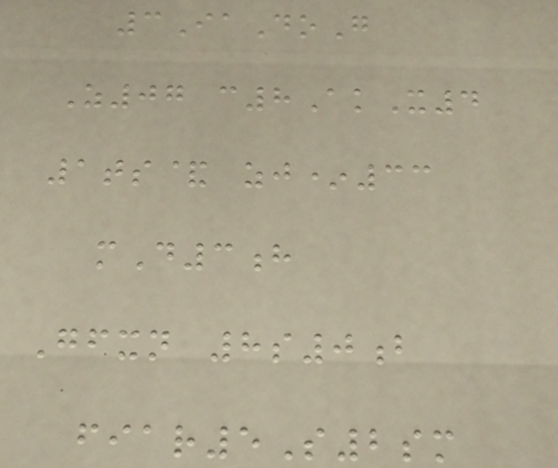3IaDoG
Z07 c8AkX4
1ts& zj*33
mD3h
Gfxn 8s0b
fiar5S2sm
